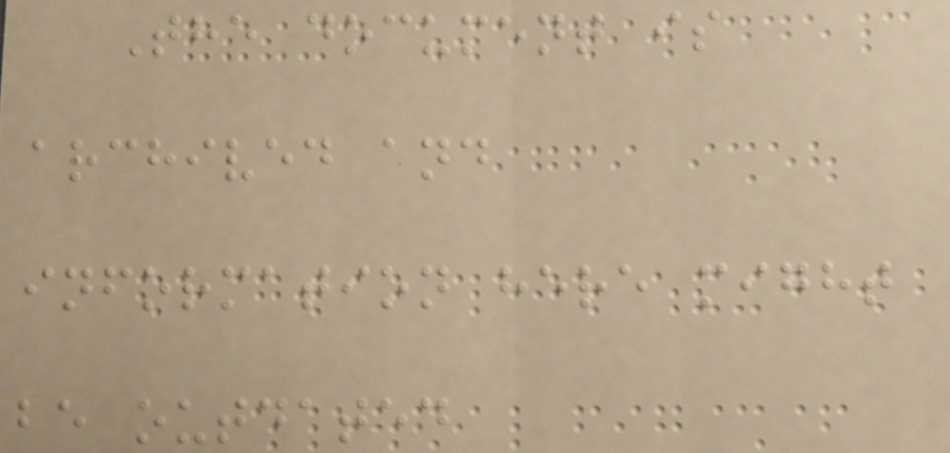The document is
archived and
information here might
be outdated
